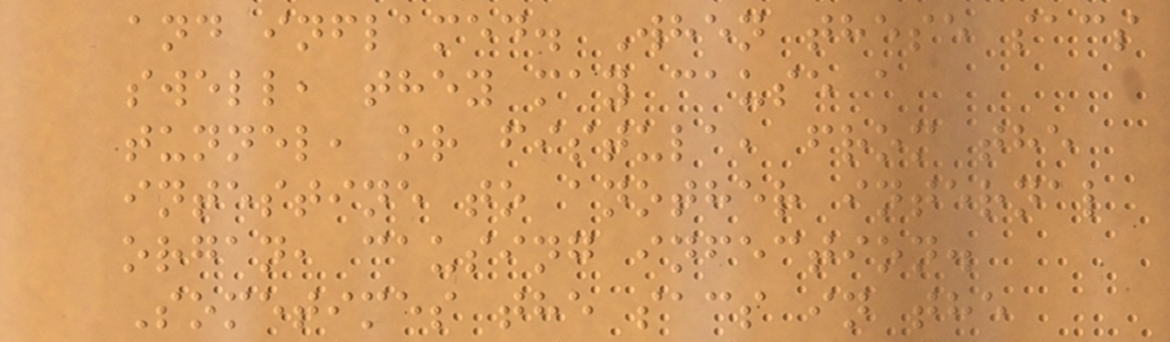and inflamed. When these sacs
swell, they may cause a
tunnel, or fistula, from the
intestine to another internal
organ, causing infection.
Sometimes the sacs in the
